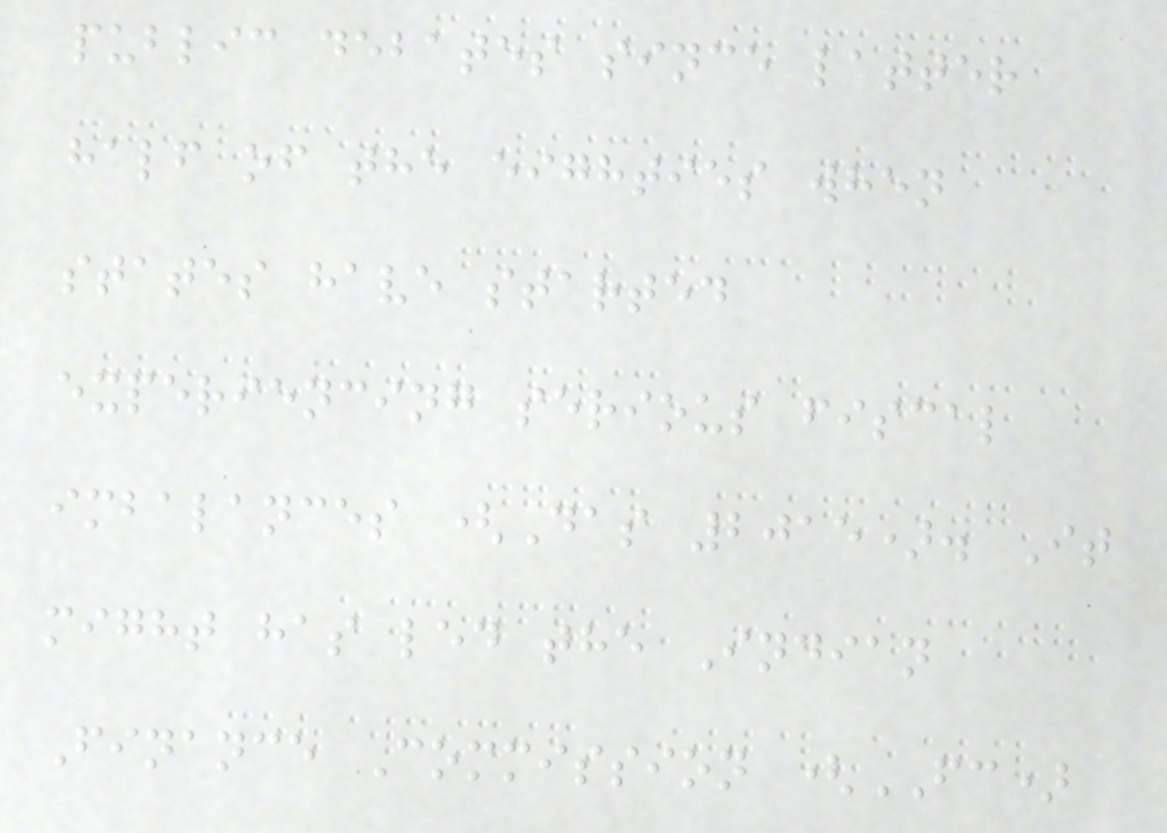public debates since latter
half of the eighties when
states have started
experiencing serious fiscal
imbalances (Das 2015). It
might has led the Indian
Finance Commission (FC)
